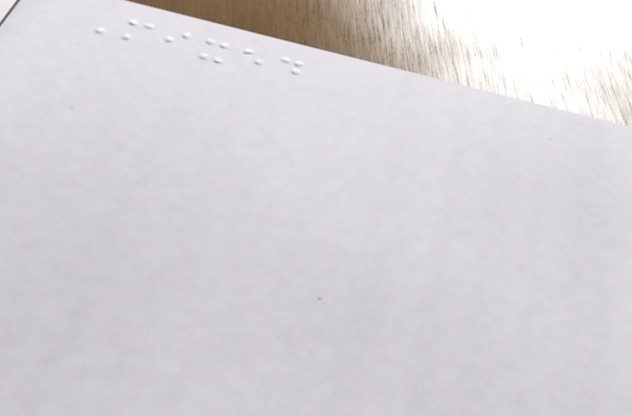Mixed
